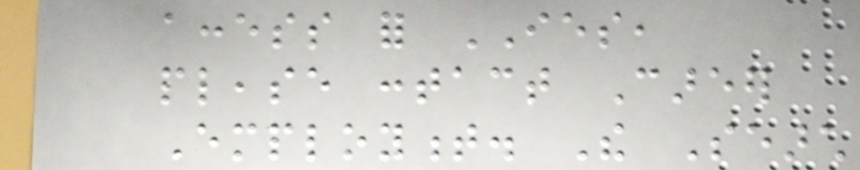access for IES,
please contact Career
Employment. The Search
